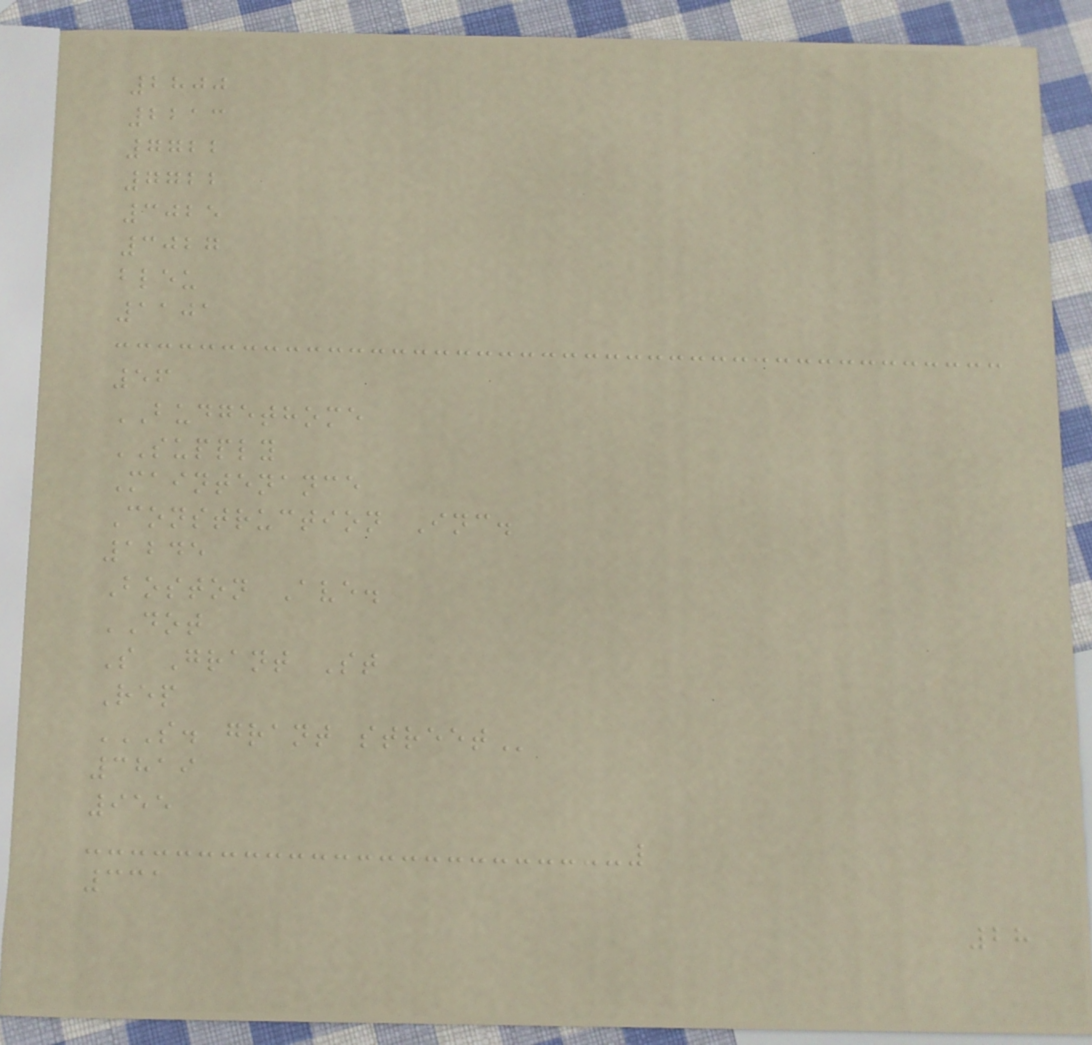2800
2213
7722
7722
3025
3027
bleu
1101
56
BUDGETHOME
SUPPLY
Maintenance
Construction Inc.
1245
Boston Ave.
DOT
S Grant St
Rep
S. GRANT STREET
3819
955
331
28
